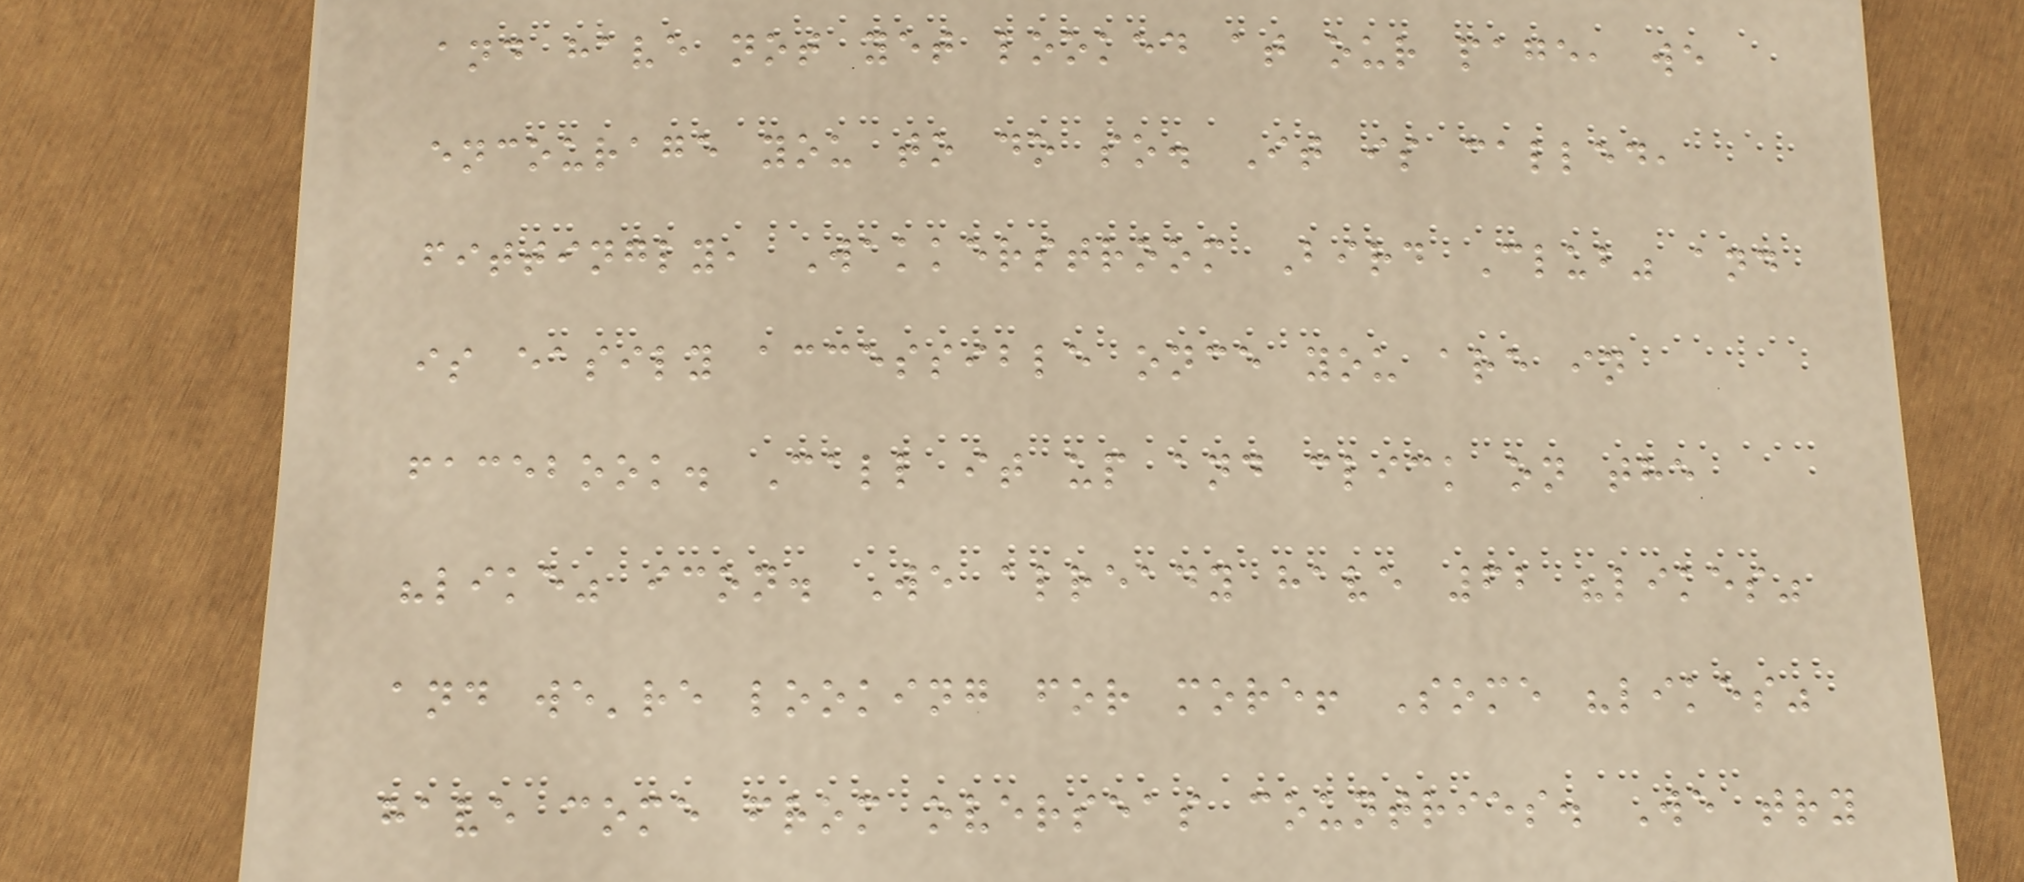and have not yet looked at our page, we
encourage you to do so. It is called,
fittingly, Wakkerstroom Bird Club" and
is easily accessible once you are in
facebook. Call it up and click on the
"like" icon. We already have 62 "likes"
and we're looking for more! Some "likes"
have come from overseas countries. We try
